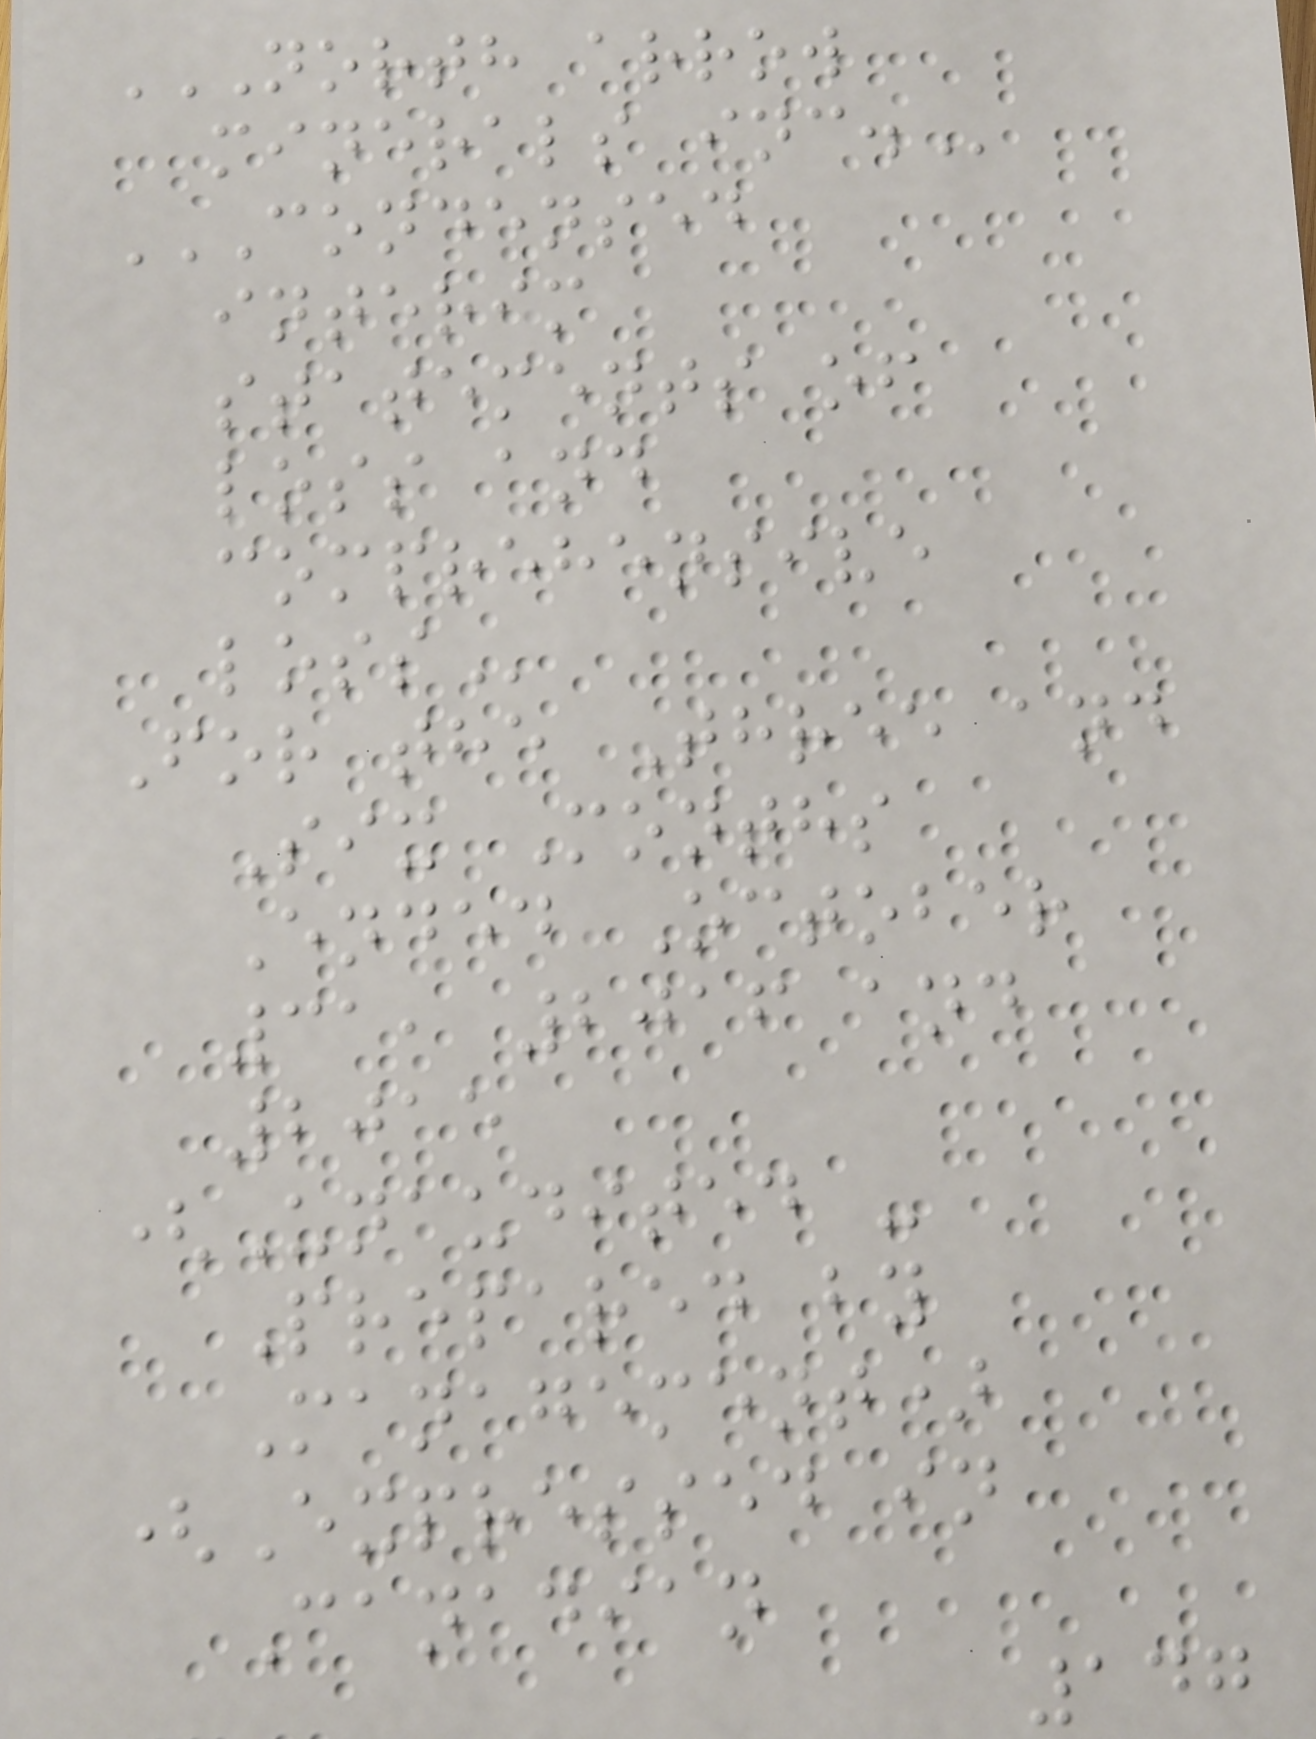NORTH ARROW
MINERALS INC.
CONDENSED
INTERIM
STATEMENTS OF
LOSS AND
COMPREHENSIVE
LOSS
For the Three and
Six Months
Ended October
31, 2016 and
2015
(Unaudited -
Prepared by
Management)
(Expressed in
Canadian
147
